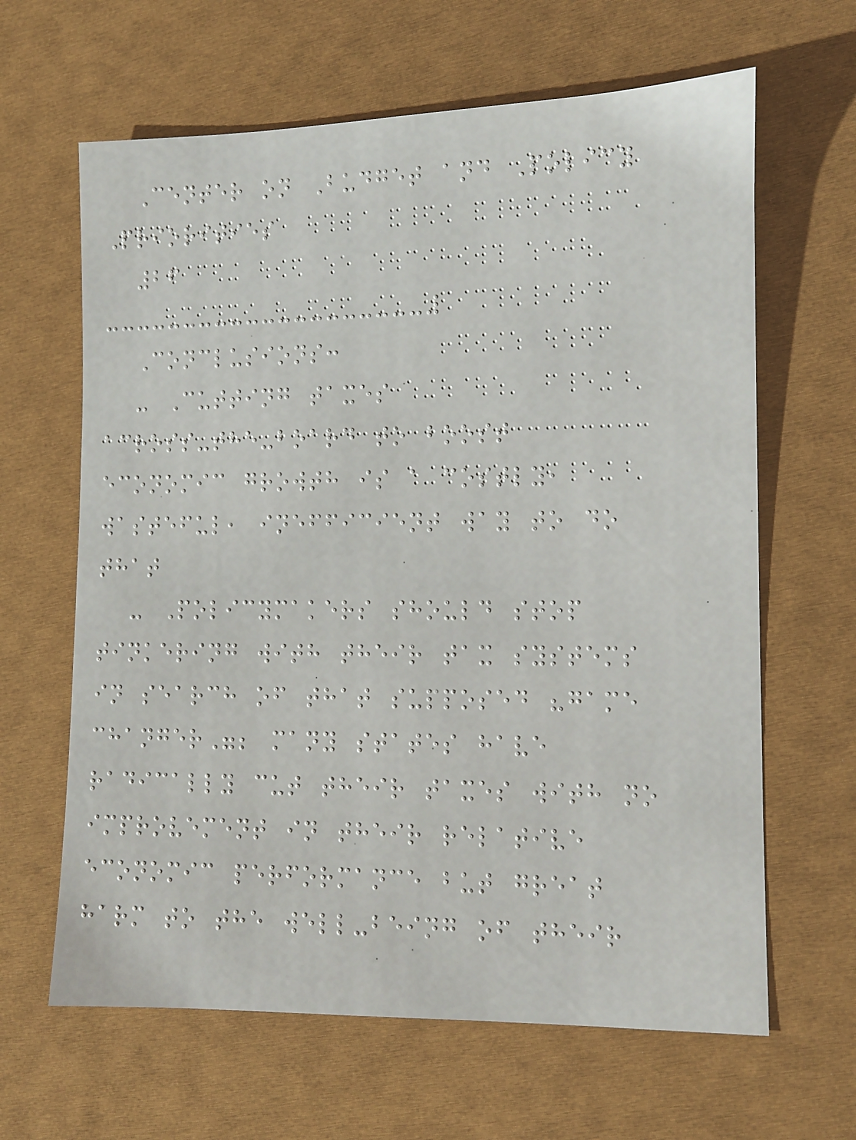Center on Budget and Policy
Priorities
26
Conclusions:
- Cutting taxes
across-the-board to boost
economic growth is a costly,
wasteful, inefficient way to do
that
- Policymakers should stop
tinkering with their tax systems
in search of that supposed "game
changer"; many states have
radically cut their taxes with no
improvement in their relative
economic performance but great
harm to the well-being of their
